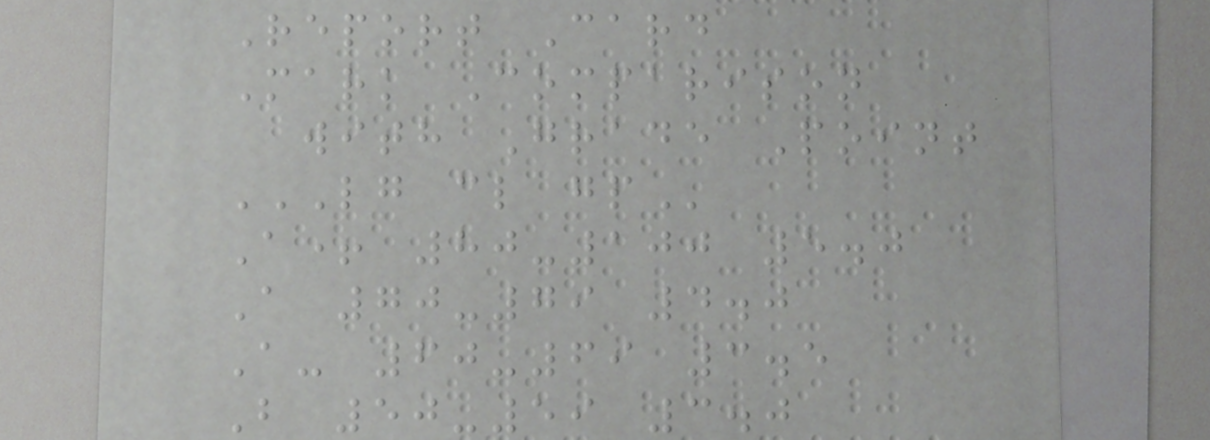Report Card
Mark Comparison
with Grade Point
LG CL GP
A+ 80-100 5.0
A 70-79 4.0
A- 60-69 3.5
B 50-59 3.0
